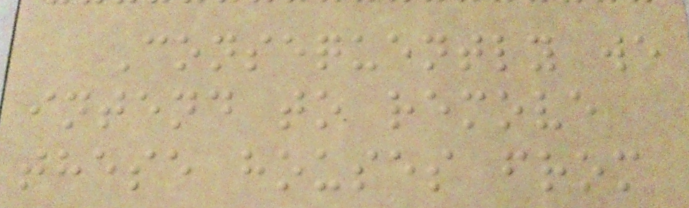Consequently we
intend to remove
these houses from
